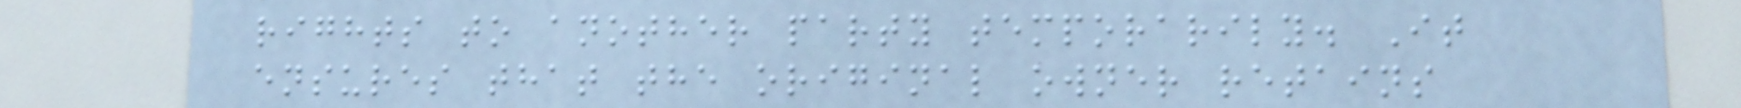rights to another party temporarily. It
ensures that the original owner retains
